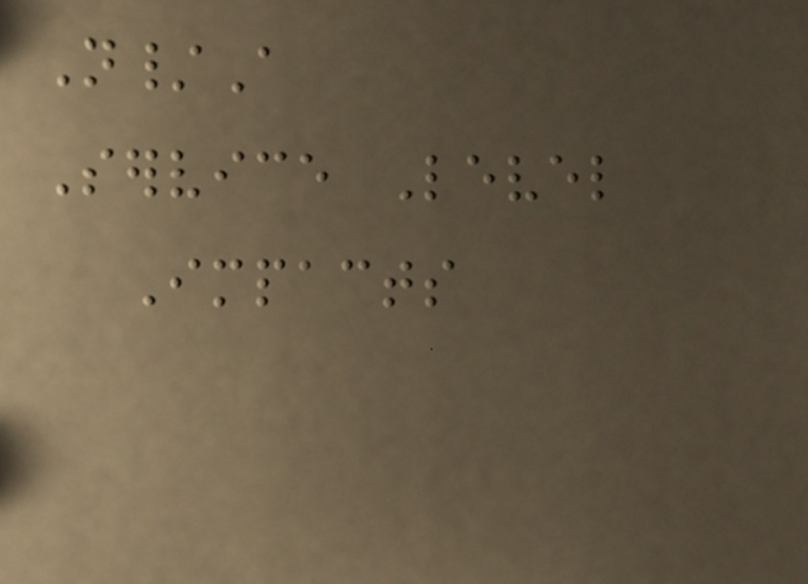N/A
Service Level
Impacts
